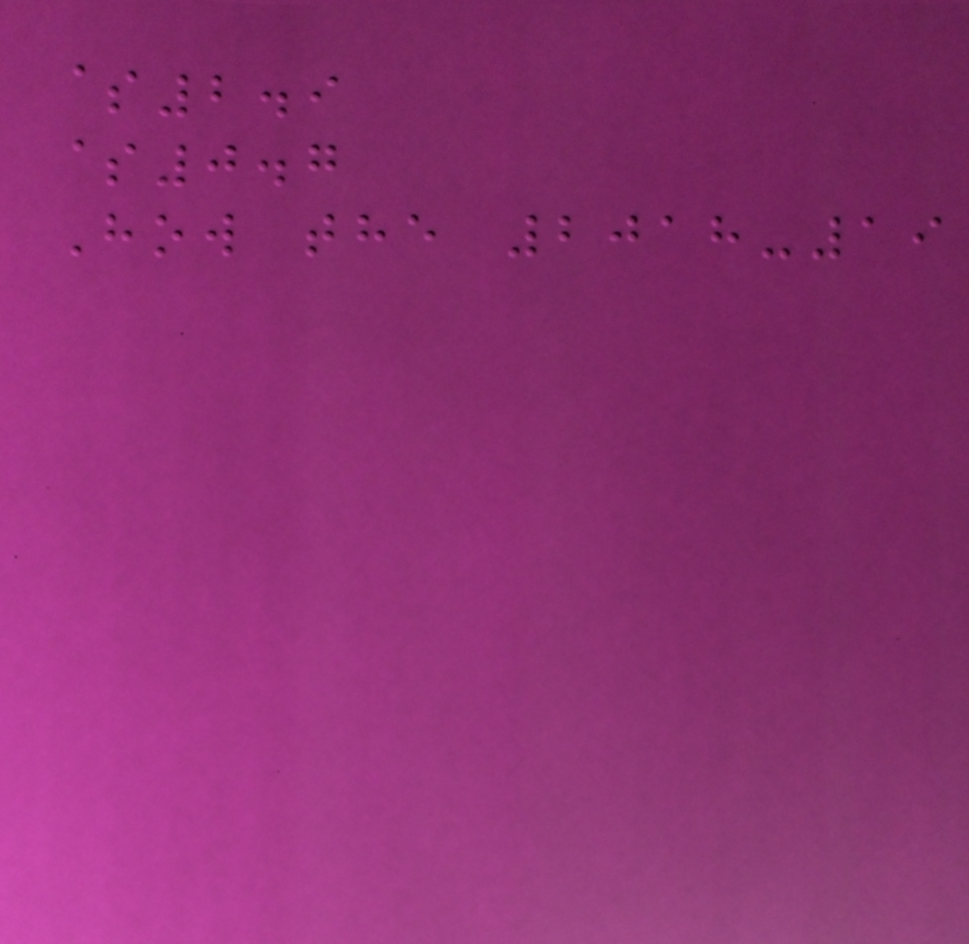$2.9
$0.7
How the 2018-19
